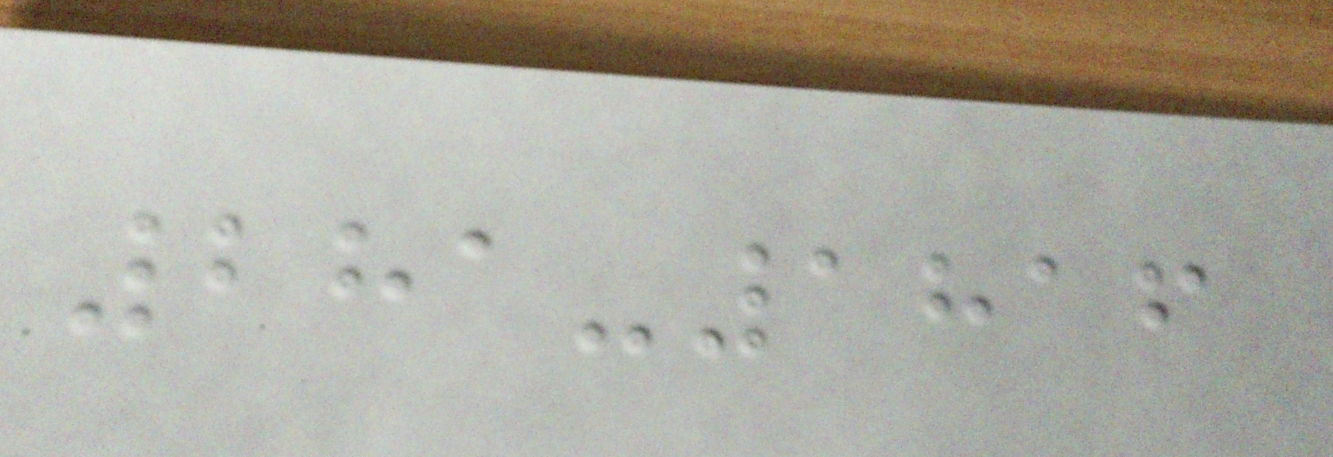281-1816
